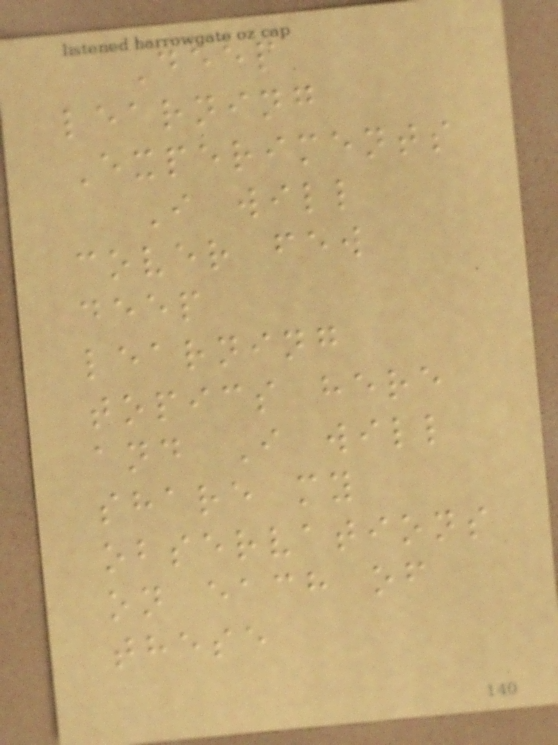Deep
learning
Experiments
I will
cover few
deep
learning
topics here
and I will
share my
observations
on each of
these
